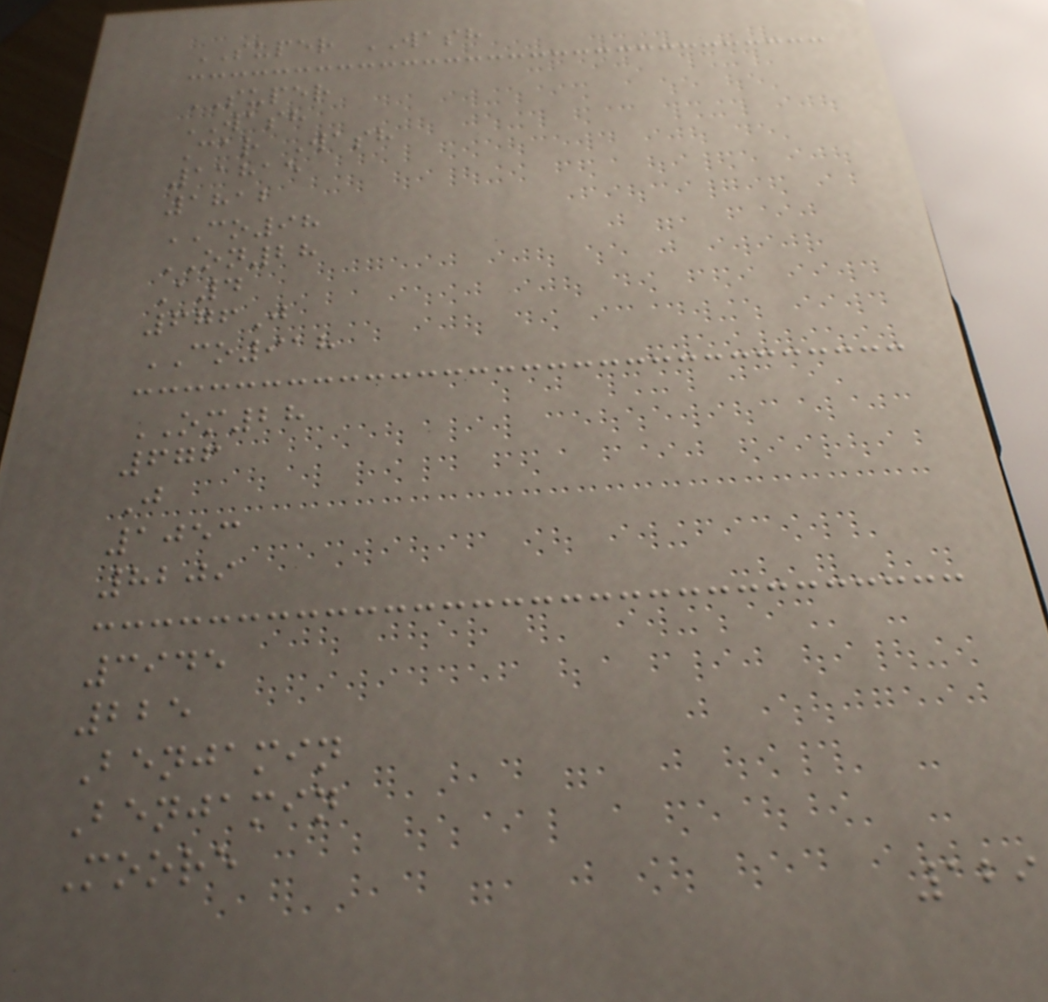SUPER WASH
SUPER
WASH
Car Wash
11815
1812
CO98
ON28
A4
676J
CO918
OM28
676
J
1053
8209
3945
225
Benjamin
Benjamin
Moore
129
